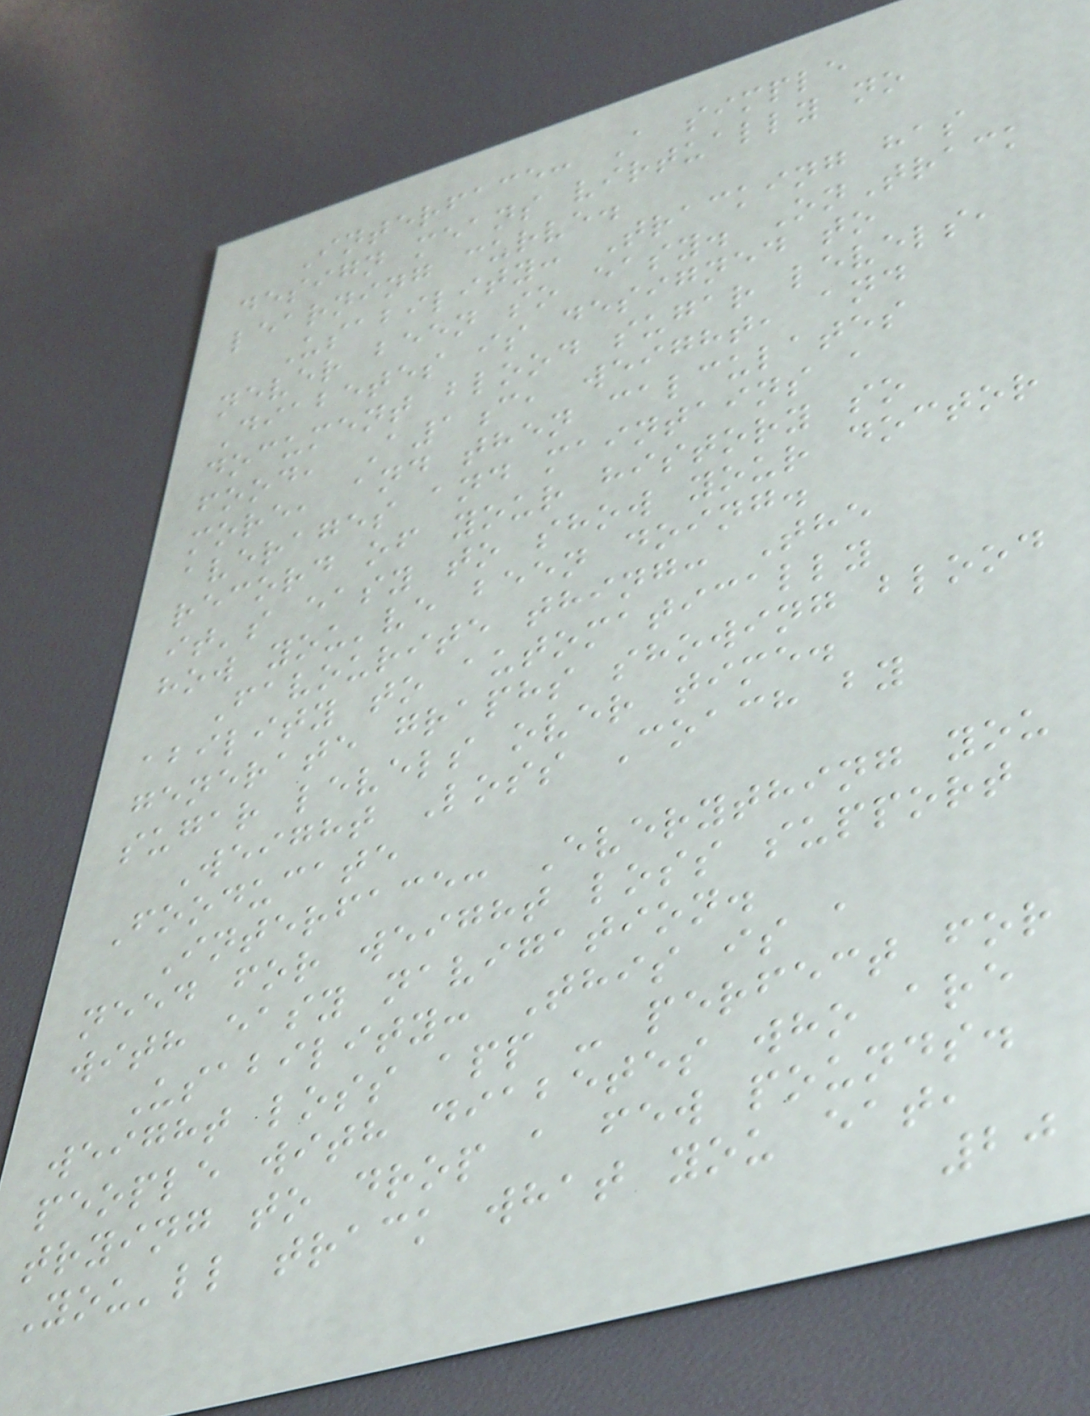Interface: A simple
design means virtually no
learning curve.
Usability: Tracking has
never been so easy. OnTrack
Diabetes is designed to
document blood sugar levels,
food, A1c, weight, and
more, and then calculates
averages and maintains a
record of your history so
it's easy to show your doctor
how you've been doing.
Favourite thing: The
ability to automatically
generate graphs showing blood
sugar levels over time.
Weight Loss Coach by
Fooducate
Interface: Everything you
need for weight loss support
with easy navigation.
Usability: This is a
weight loss app - perfect for
people with diabetes who are
trying to drop a few pounds.
You'll track what you eat,
20
